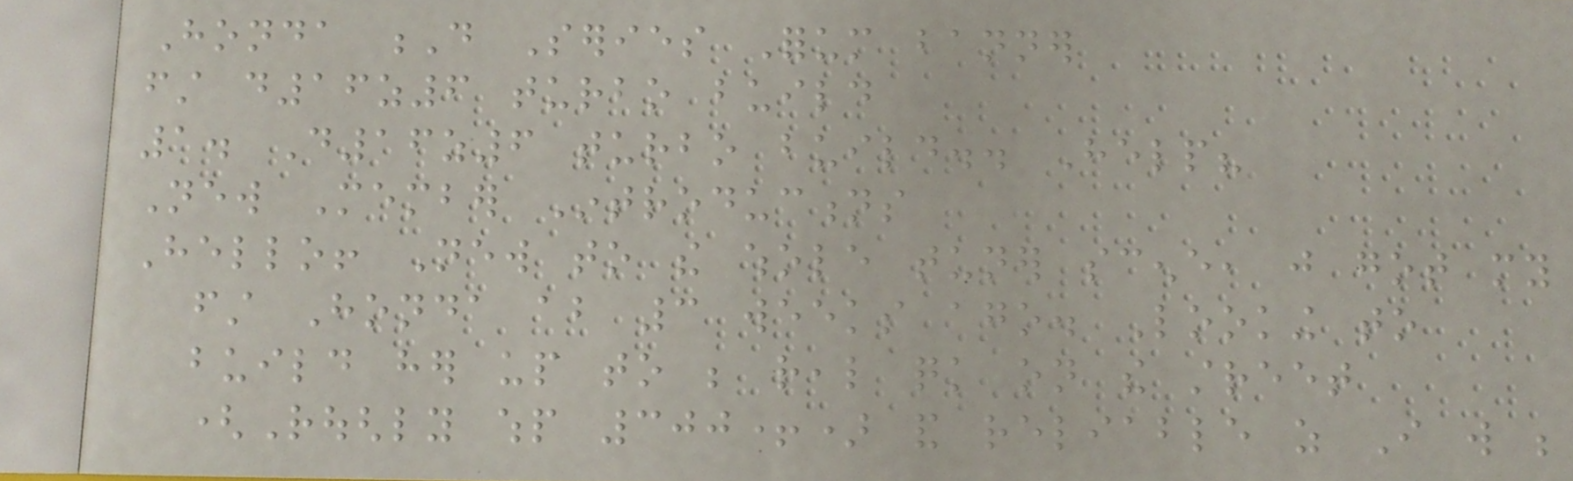Honda D Series Forum banner
first d16z6 turbo build
1. D16z6 turbo build.. Help?
New Member Introductions
Hello! New to the whole tuner scene, just got my
first Honda about 3 weeks ago. Looking to
build her up to be real quick on the street
(Roughly whp 300+) and reliable as I will be
